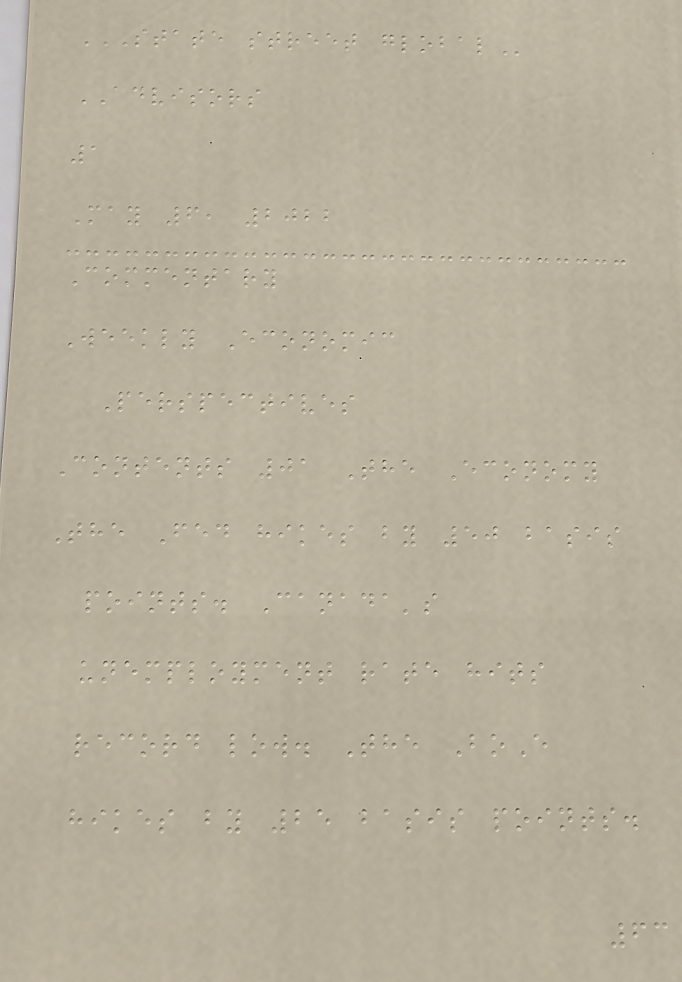STATE STREET GLOBAL
ADVISORS
1
May 6, 2022
Commentary
Weekly Economic
Perspectives
Contents 01 The Economy
The Fed hikes by 50 basis
points. Canada's
unemployment rate hits
record low. The BoE
hikes by 25 basis points.
63
